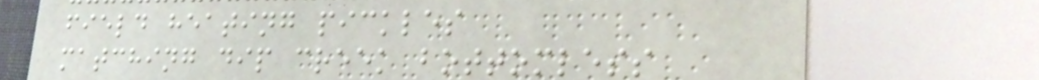field heating pickles
matching dip creek bottomless
